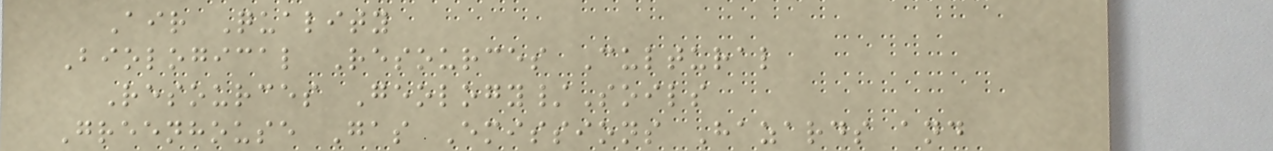Air Quality
Biological Resources Cultural
Resources Geology/Soils
Greenhouse Gas Emissions Hazards and
